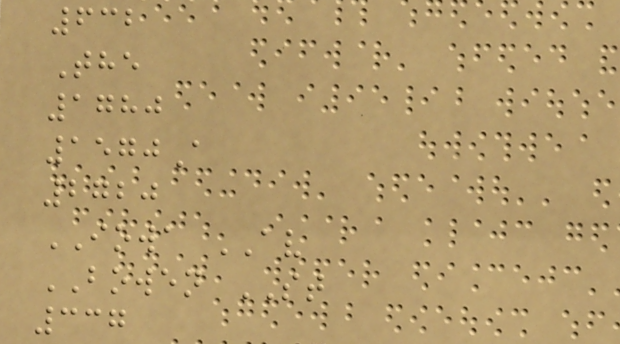632
The
1780
1570A
2720
IOWA AV
BOWEN ST
337
